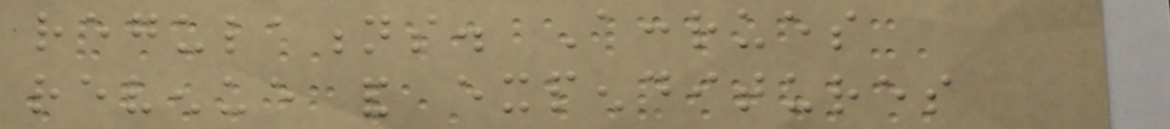regulations. Accrues
revenue and expenditures
